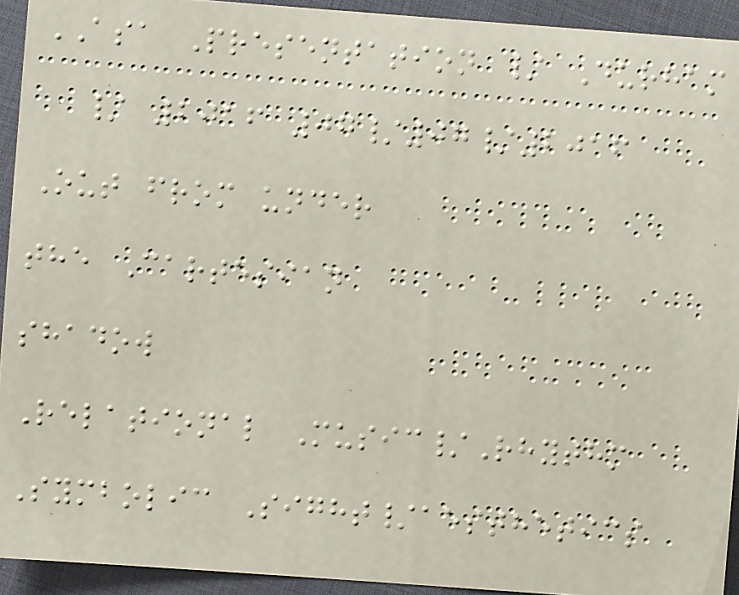ASA Presentation / Durham
/ 2016 07/07/2016
Out from under
the Cartesian
shadow
Relational Music/Rhythm
Symbolic Sight/aesthetics
